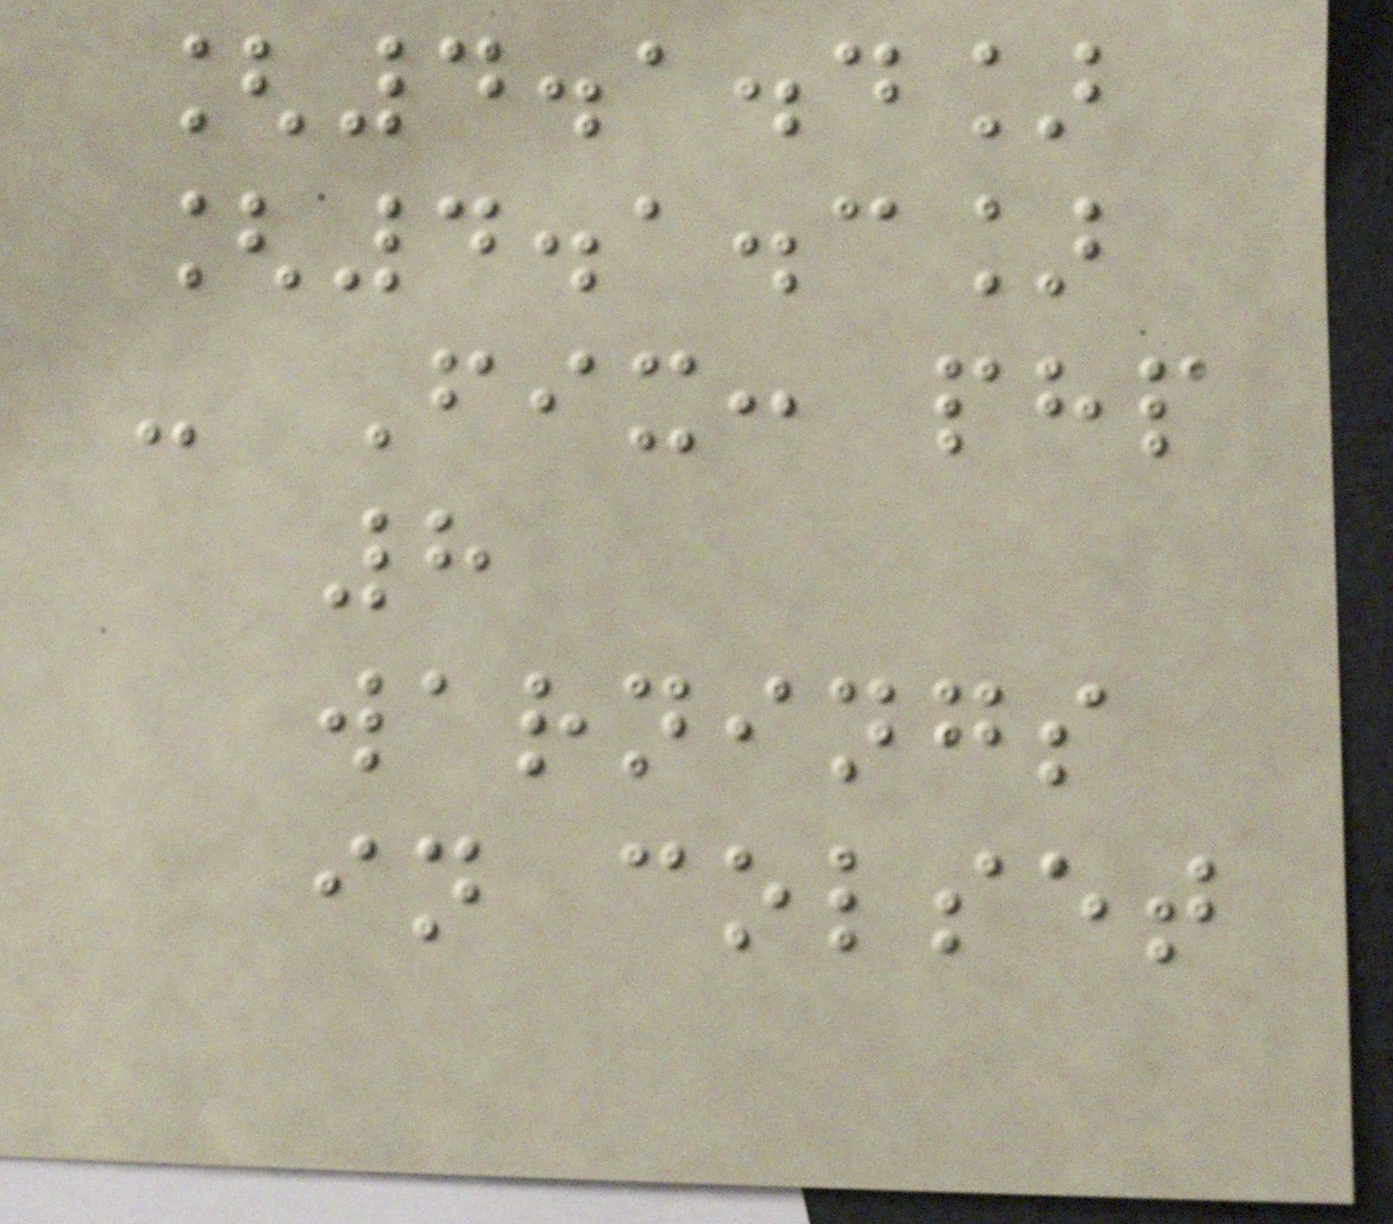[4.1.4]
[4.1.3]
- Fix: php
8
warnings
in colset
